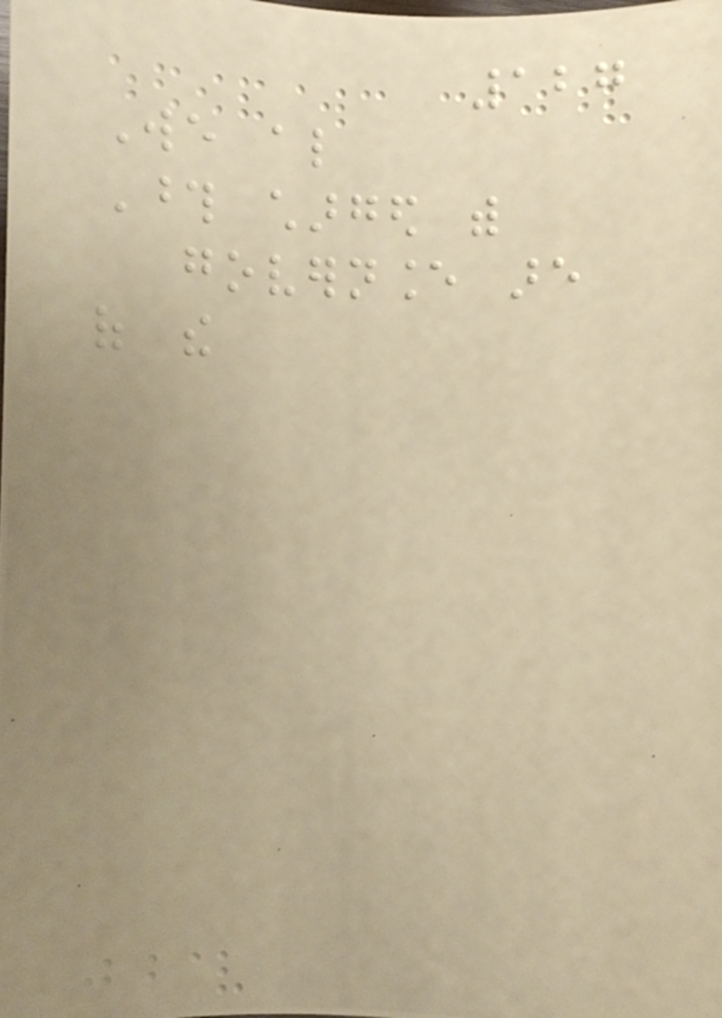127
We also
Those charged with
governance are
of the
